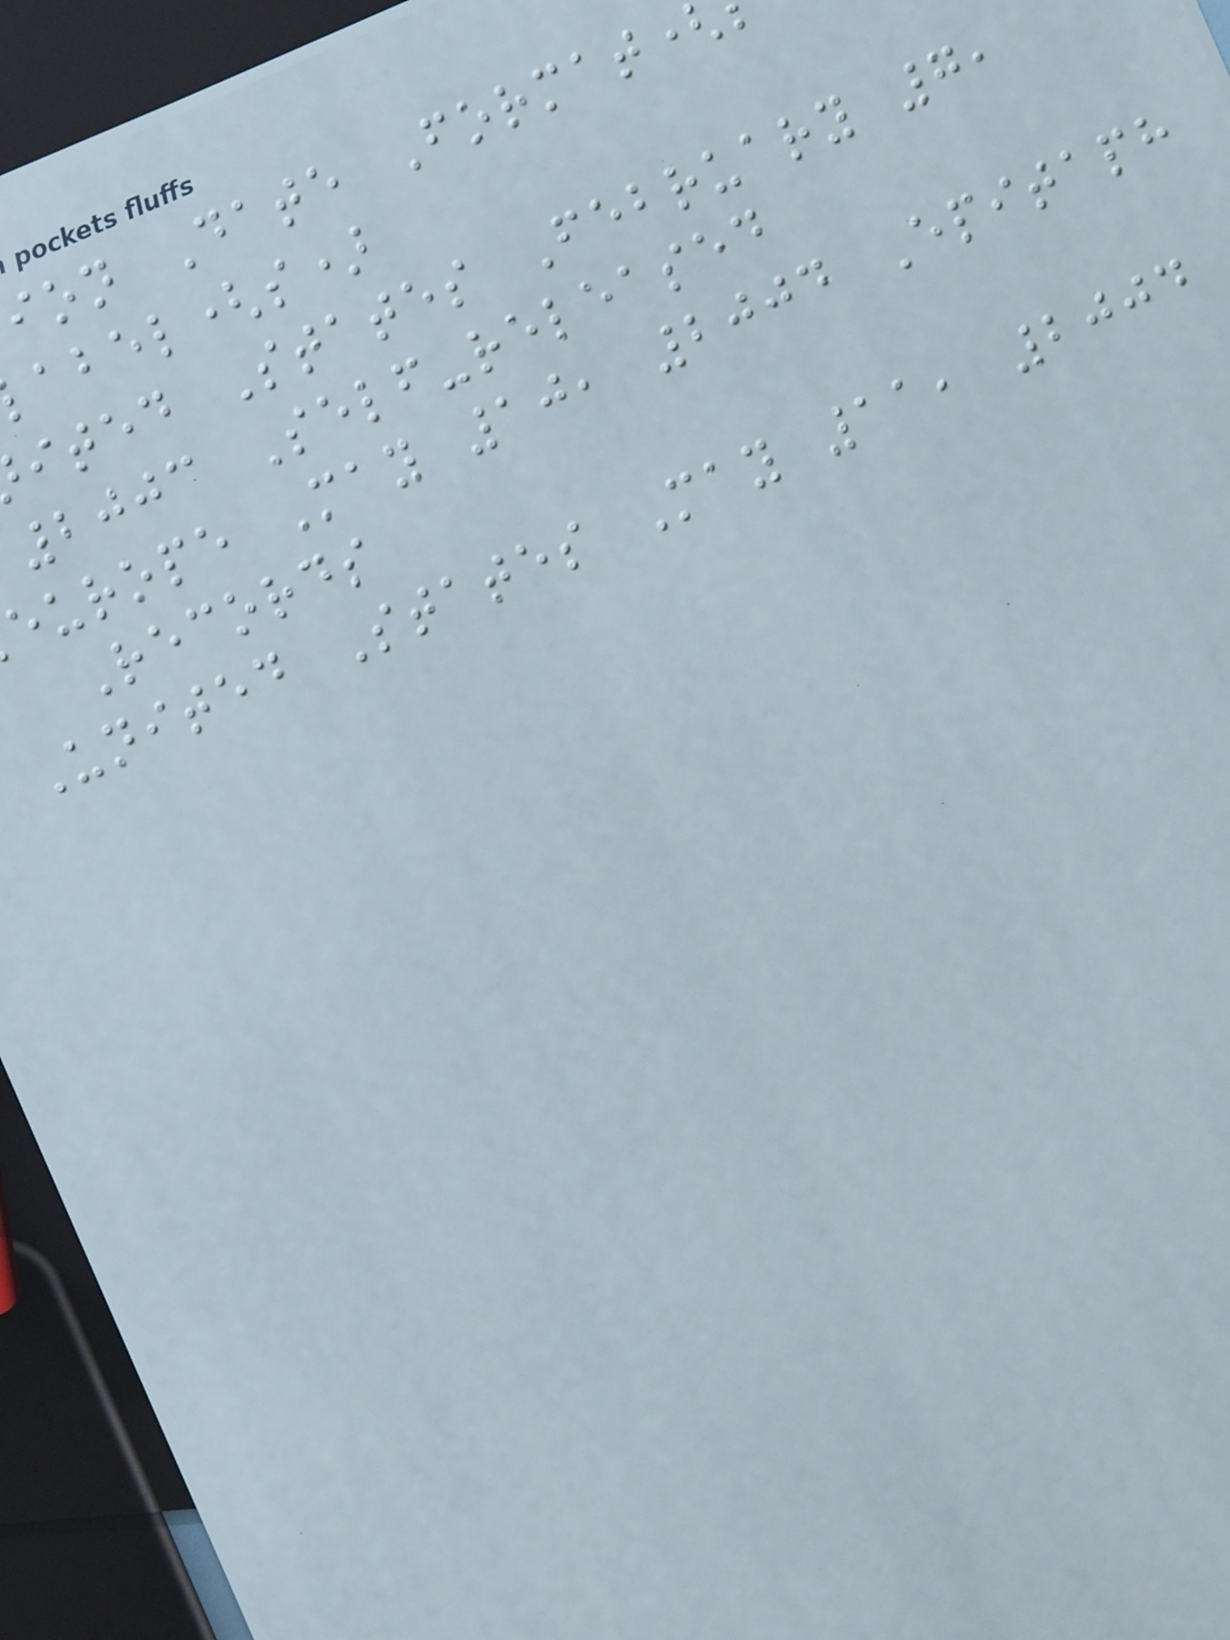ion Date Format
abel(s)
ited States February 7,
2003 Self-released
europe May 10, 2004 Epitaph
Records
United States May 11, 2004
